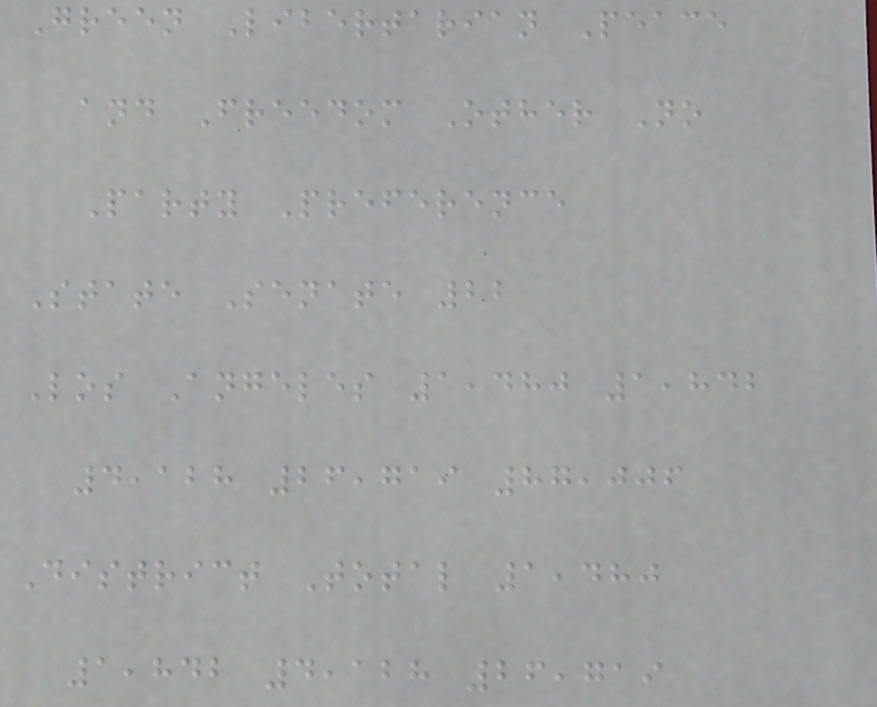Green Libertarian Peace
and Freedom Other No
Party Preference
State Senate 22
Los Angeles 1,480 1,842
4,128 26,719 87,006
District Total 1,480
1,842 4,128 26,719
